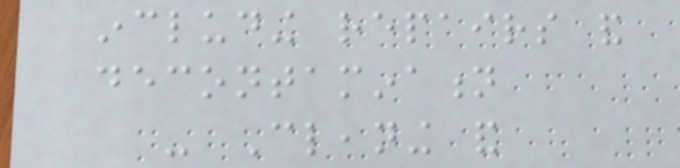including repairs and
decontamination
- Cleaning and
